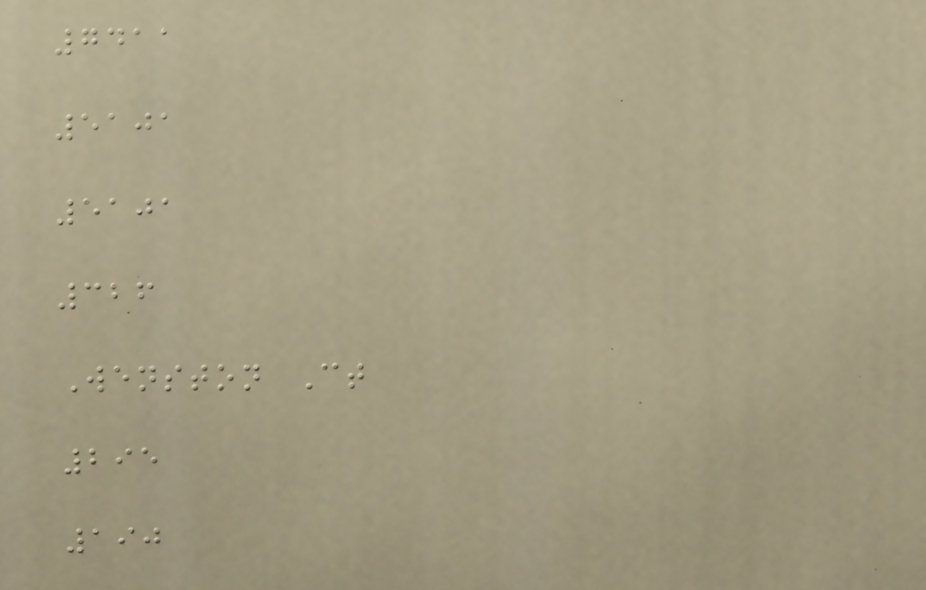7411
5101
5101
326
Wenston Ct
295
190
